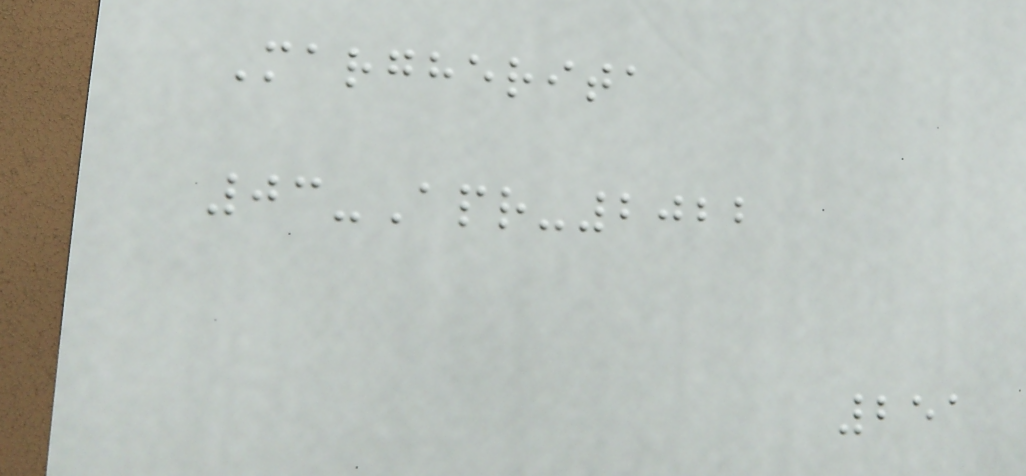Margherita
03-Apr-2022
251
